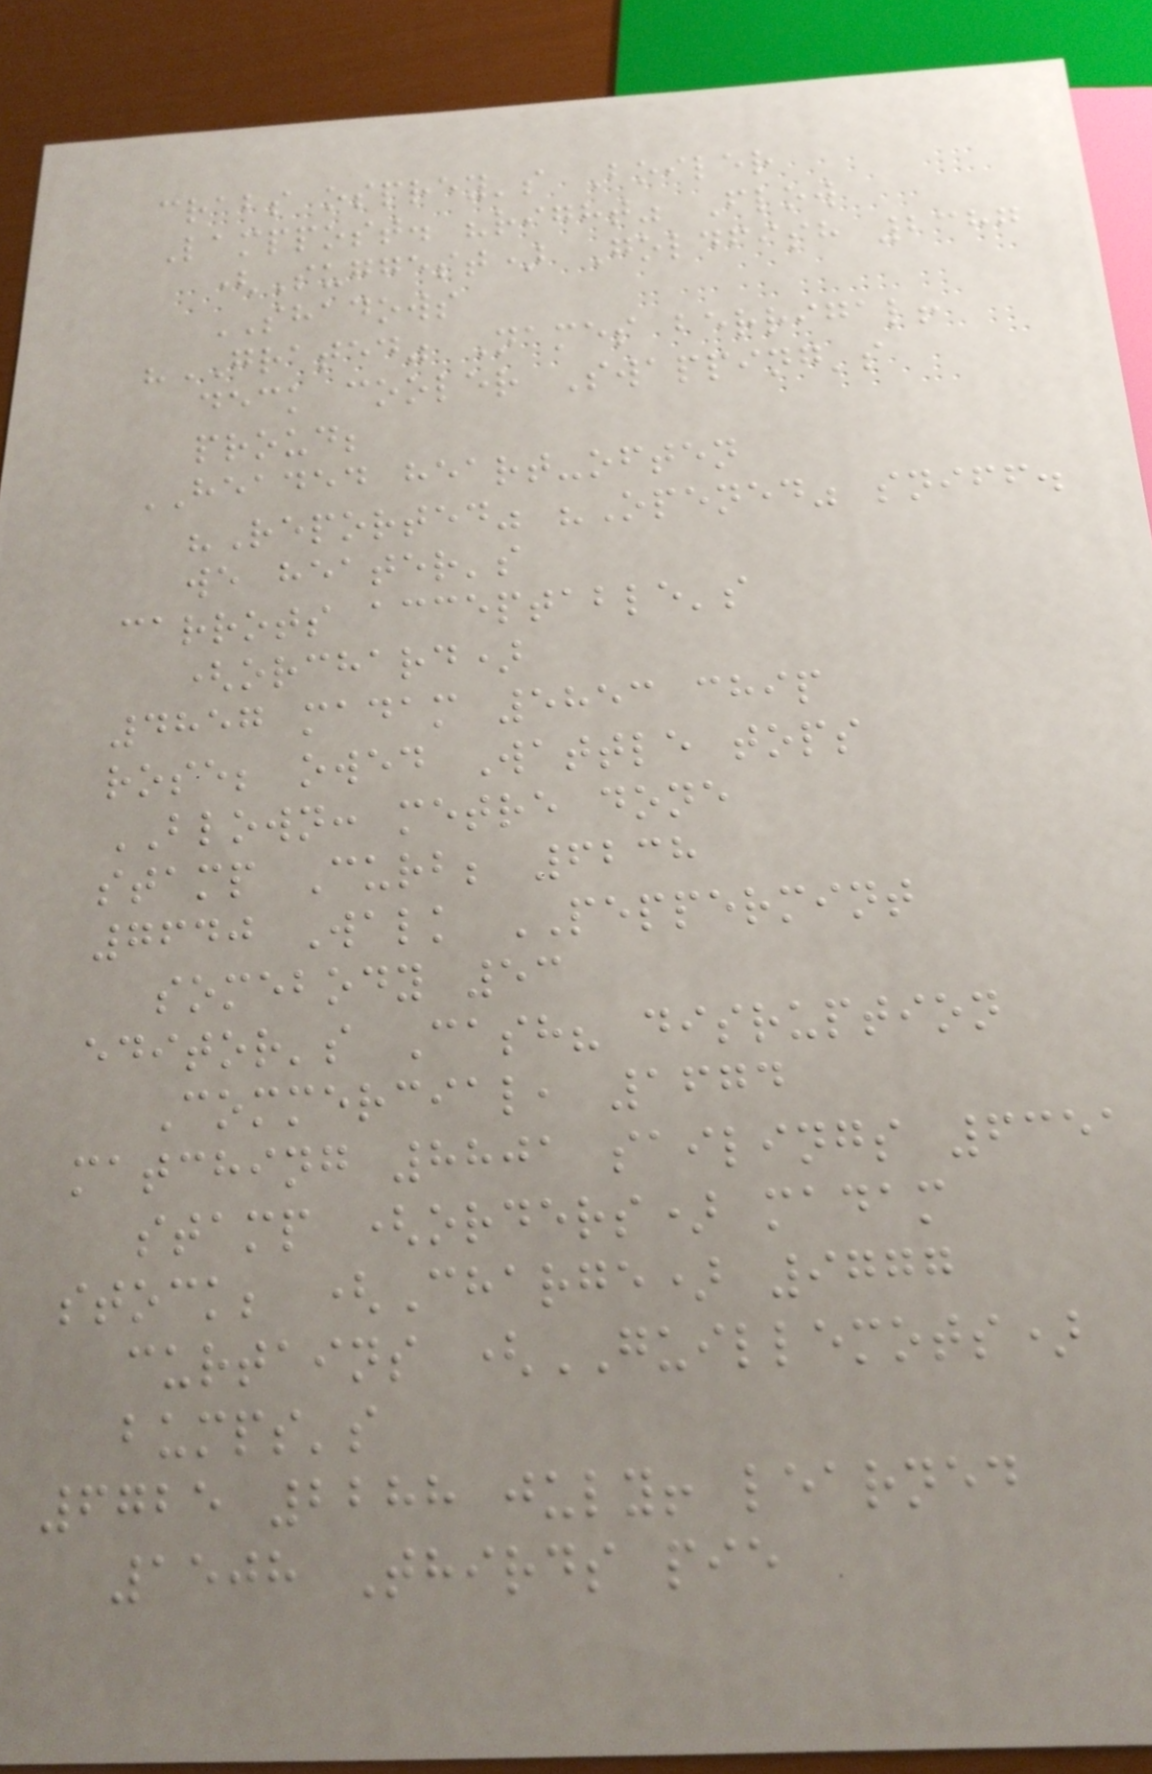crabs osprey's Boiler
Lamppost. "right" Flow
(Suggest) Goldfish 2387
SHADOWS
"GRATED" Names berrigal!
deck cooler Swapping's
proud;
HEADED heart-often
"Reported" "Opened" sniff.
we heater's
carrots acceptable's
(orchard)
4857 madam 5853 chip
rose; owed Wattle tops
BLOWN: metre done
stamp Curb; 6238
7640 Walk PEPPERMINT
somebody 53
editor's Cash? disruption
Commercial, 1674
matching 8801 sailings 6351
stamp (orders) madam
stock; (Charge) 9777
curtains (GUILLEMOTS)
bumps's
6725 2288 july! learned
1508 Thirds pie
